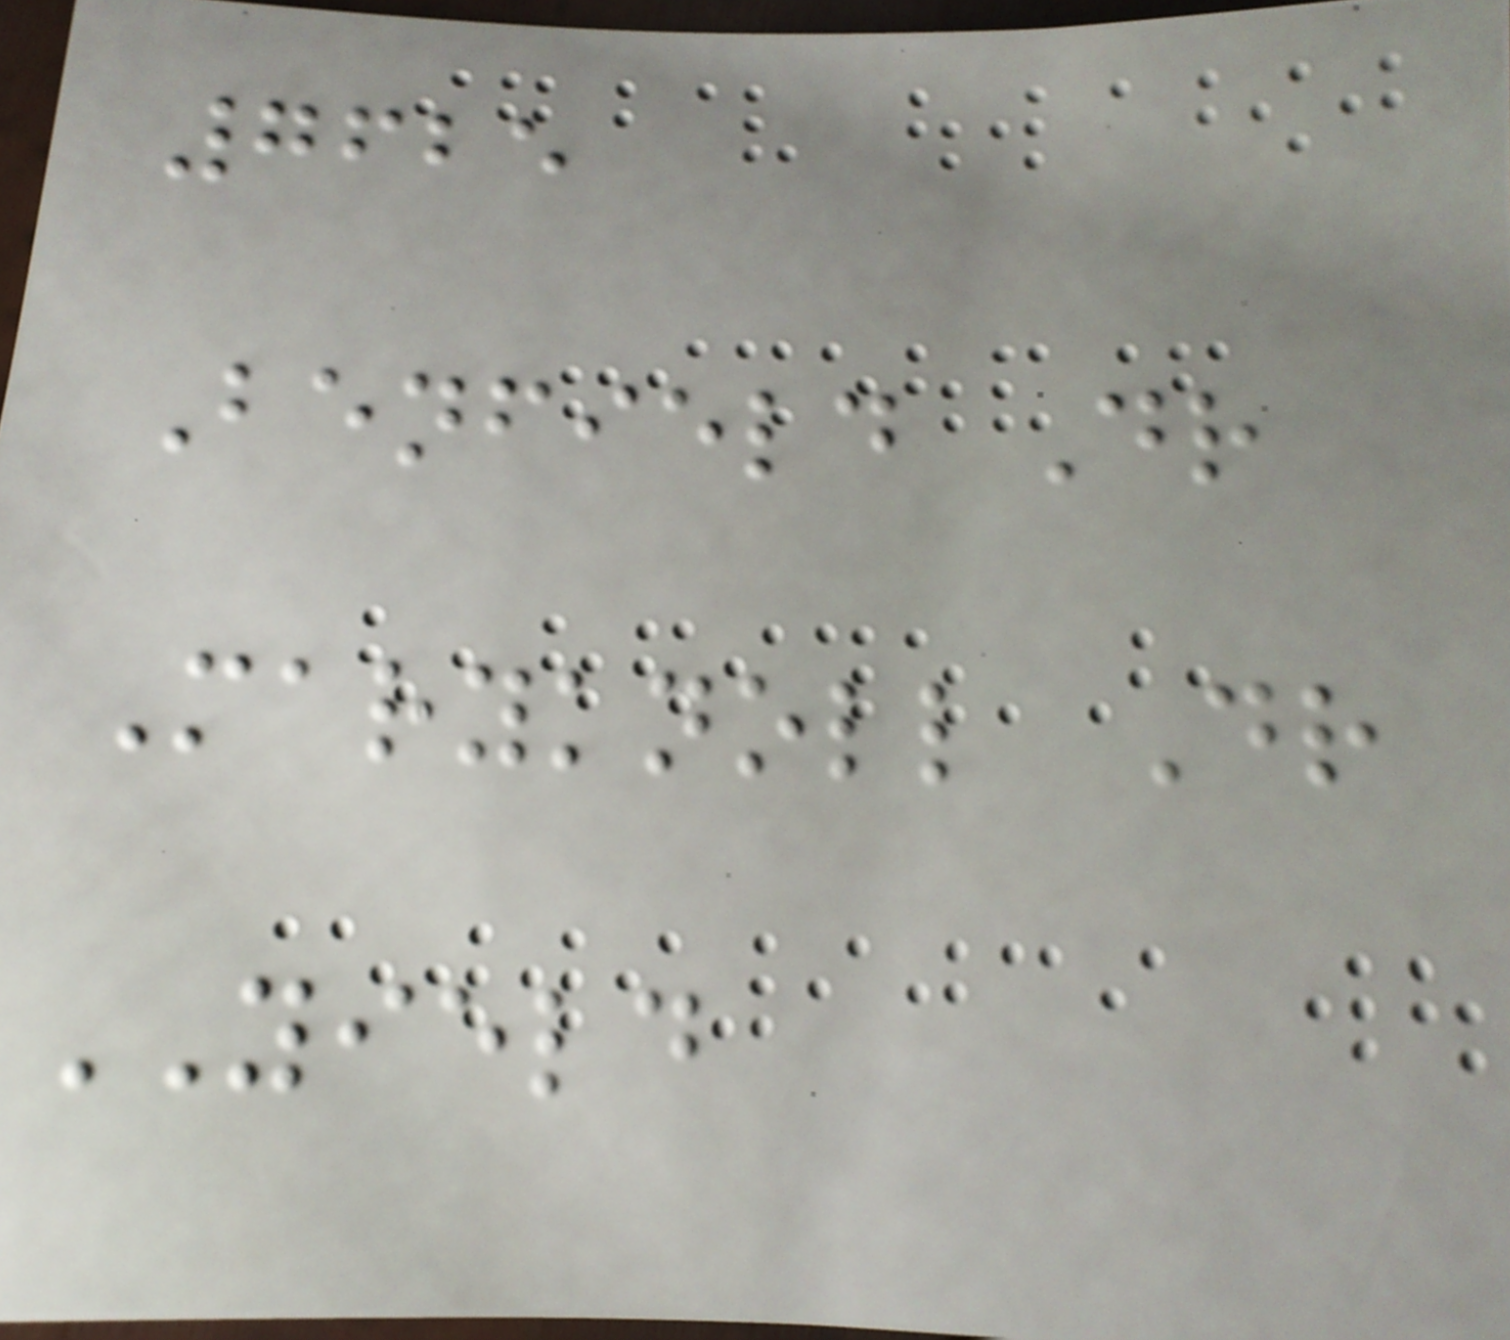7625
Benfield Dr
Maryknoll Dr
YIELD
